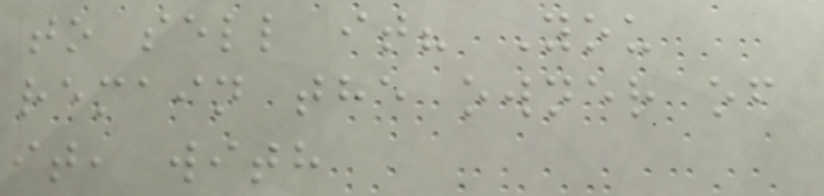to sell it? You
remain the owner of
it, with
